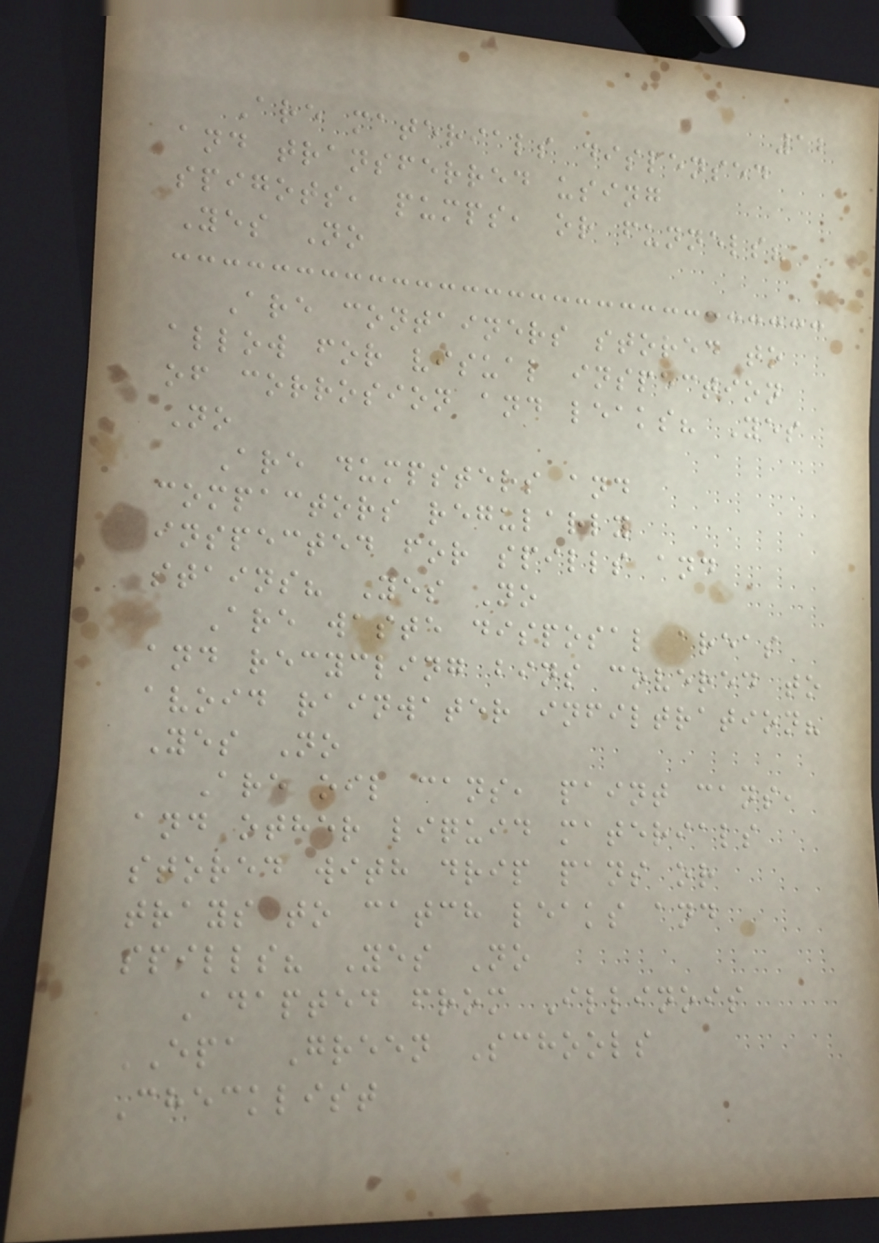12
Are materials dispensed
and transferred using
spigots, pumps, or funnels?
Yes No
Are containers stored to
allow for visual inspection
of corrosion and leaks? Yes
No
Are dumpsters and
compactors regularly
inspected for spills and
stains? Yes No
Are waste disposal areas
and recycling bins covered to
avoid rainwater infiltration?
Yes No
Are oil cans, paint cans,
and other liquid materials
stored with drip pans or
trays to catch leaks and
spills? Yes No
Adapted from Illinois
EPA Green Schools
Checklist
